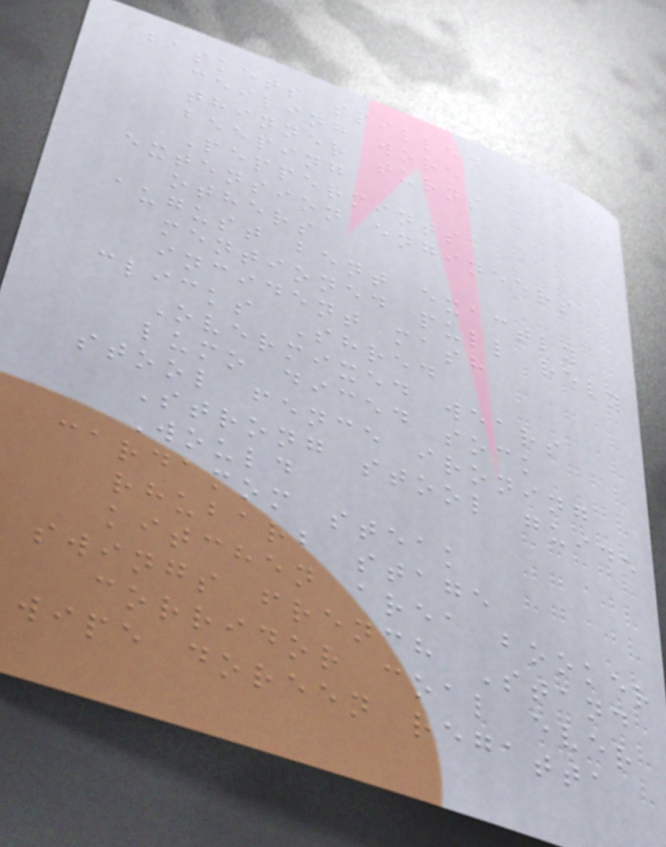baskets spilled
ceiling wore
thinner turns
beeping
Peppermints
extension engineers
others
august bent exactly
mentioned pull rely
incident mash
clicks Shred
Overmixed wears
lumo diced sock
stool fence ironing
Strong stool guide
Would
cardamom steak
rhubarb stage
kitchen area booker
swings french Stand
corridor coal ever
wipe doreen regatta
